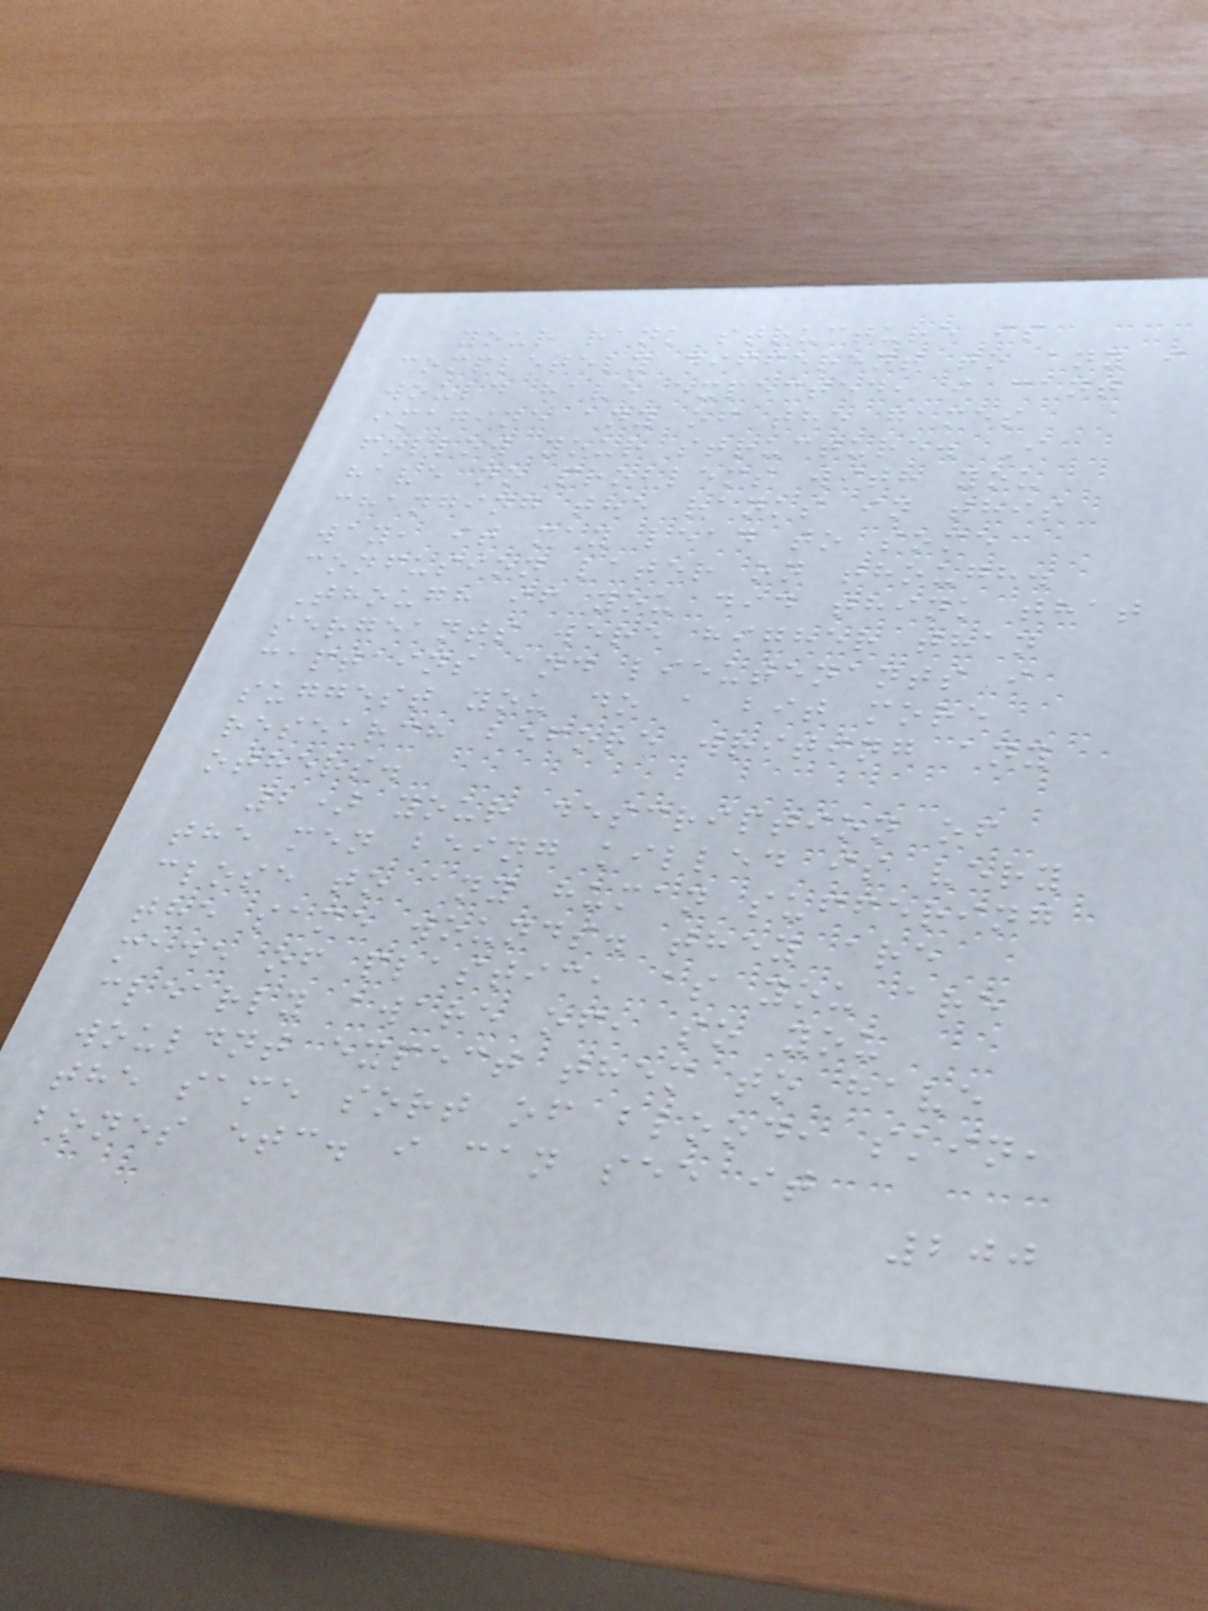your rank structure is
completely different to any i
would have expected, i cant
imagine any of the games
follow your structure. I
have no problems with you
changing the ranks in this
way, it may lead to some
confusion later on though.
Though if you did think that
sergeants were higher than
captains and lieutenants i
suggest you do a bit more
research before writing any
others.
2) your description of
the men being killed is very
close to any human suffering
the same wounds. they are
made of plastic, as you are
clearly aware of, so you
wouldnt expect them to have
the same sort of blood, skin,
bones etc. i can see it
200
